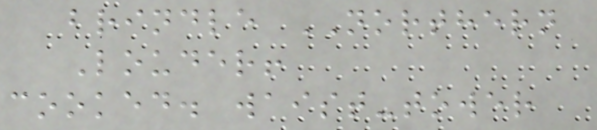brindle NORTHERN
Louder!
cooked. waist-tower
